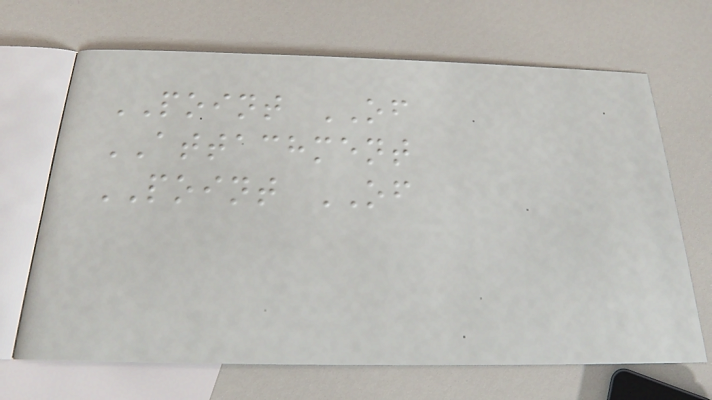POINT OF
ATTACHMENT
POINT OF
